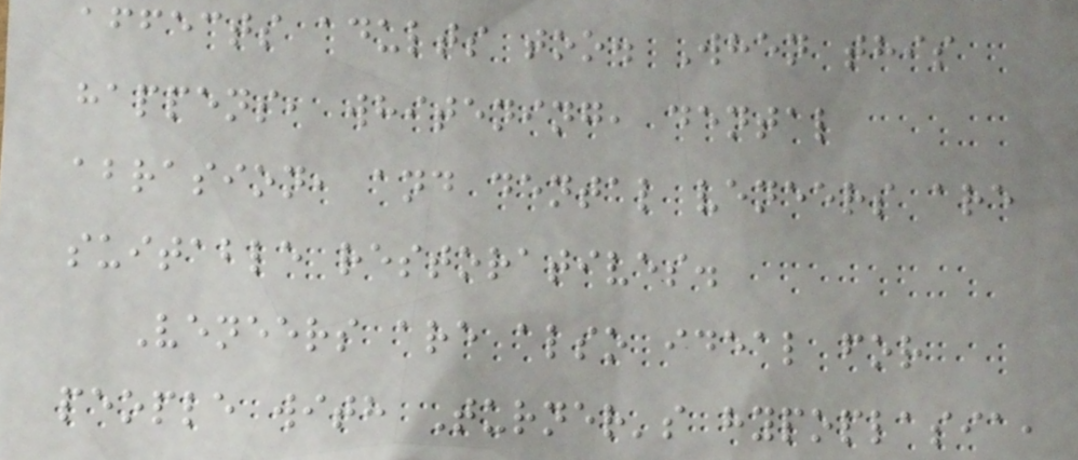affects adults too. When this
happens, whitening, dental
abrasion, and dental veneers are
suitable restoratives.
Veneers are also ideal for
people with Turner's hypoplasia,
